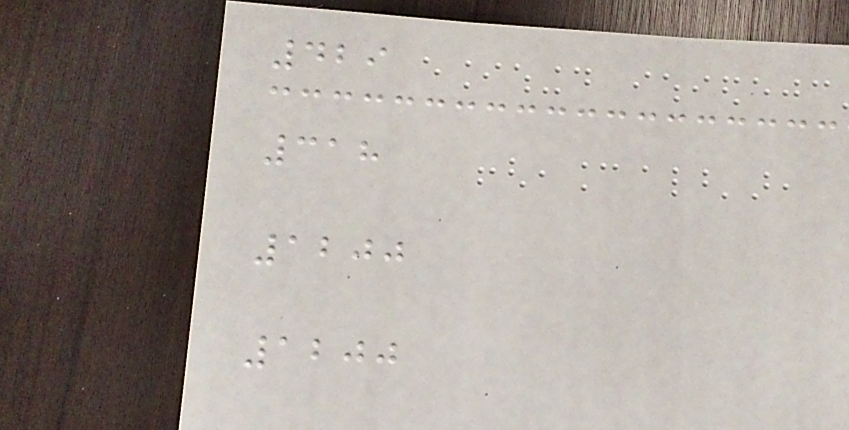429
318
1200
1200
